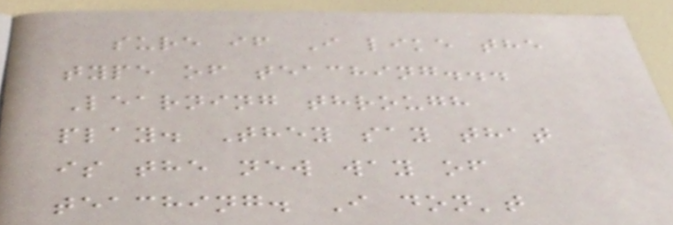sure if I like the
type of teaching...
Learning through
play. They say that
is the new way of
teaching. I don't
